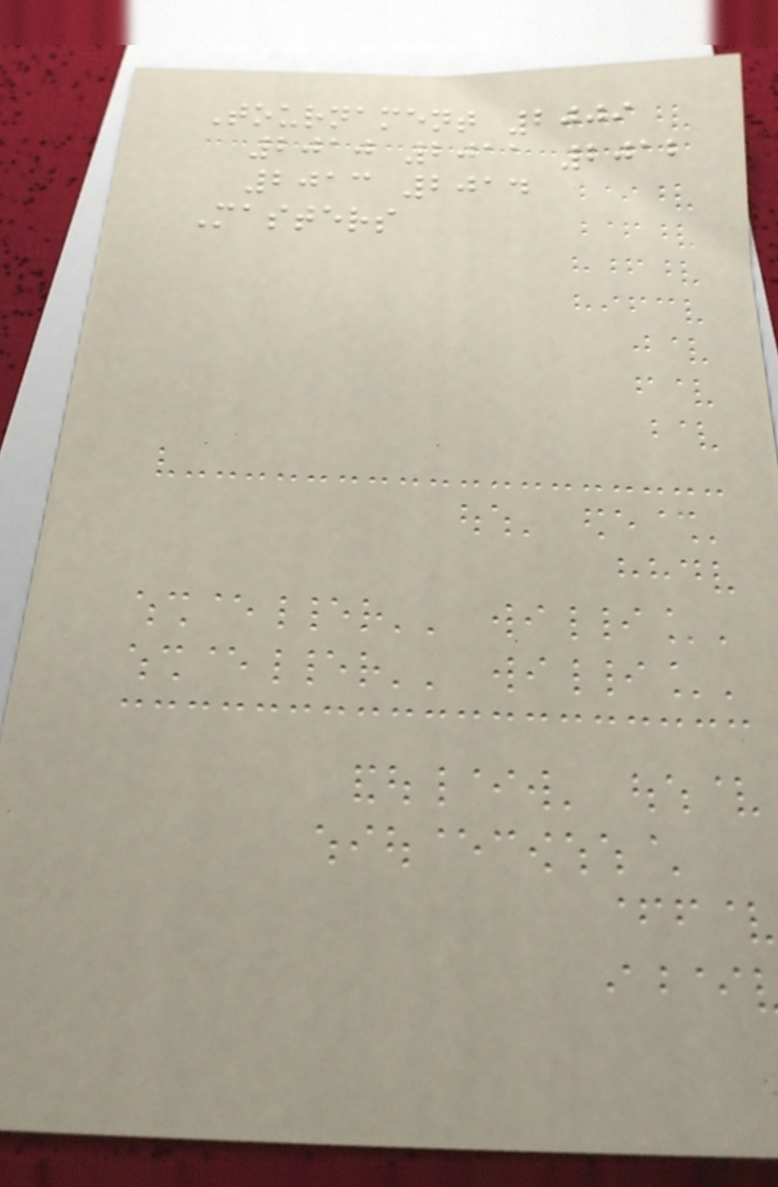Tournament 2009
2010 2011 2012
2013 2014
Masters
